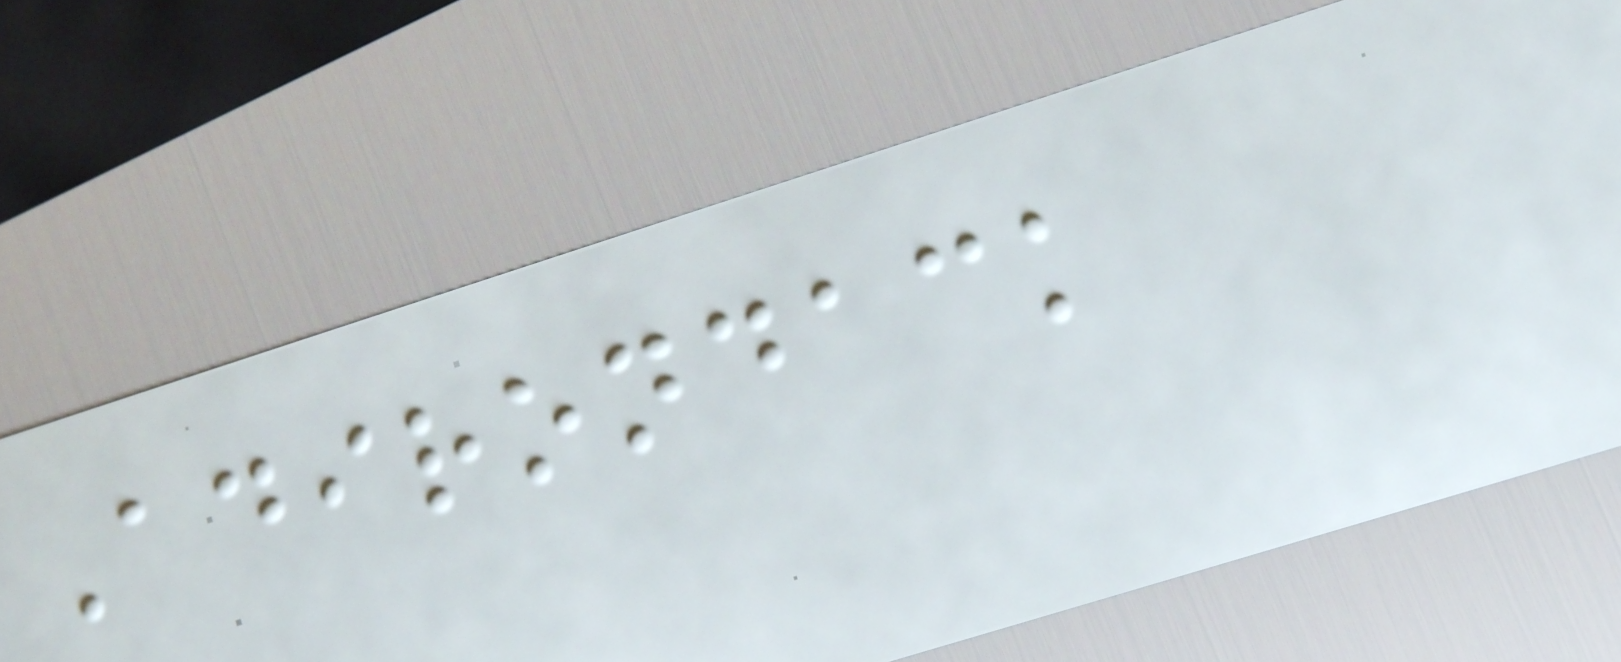Adirondack
